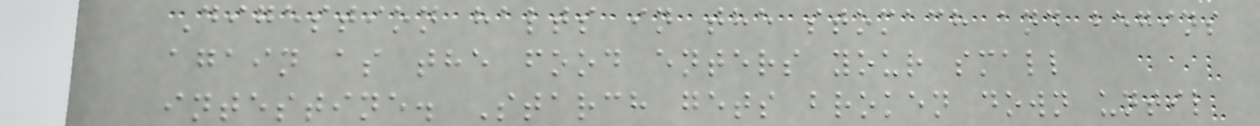Digestion halts in the stomach and begins
again as the food enters your small
intestine. Starch gets broken down until
